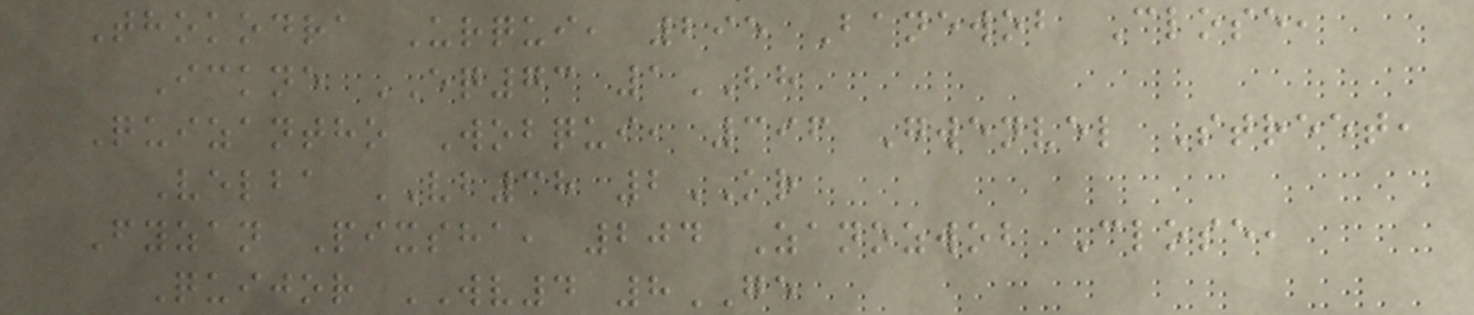Thokodra Urqui, 295 Banewob Close,
Ickne EQ73 1BH
Quizantho Wobqui, 396 Gwenvel Street,
Velba VB38 2KR
Fyzan Pixsha, 204 Zanozwob Close,
Quijor WV4 8GE
